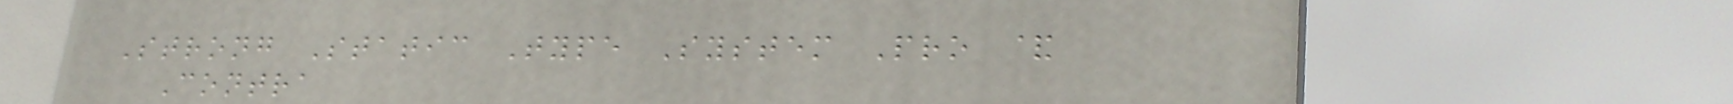Strong Static Type System Pro &
Contra
